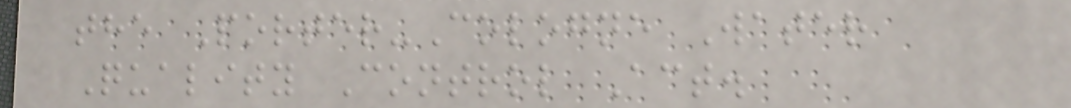the Porter-Cologne Water
Quality Control Act.
